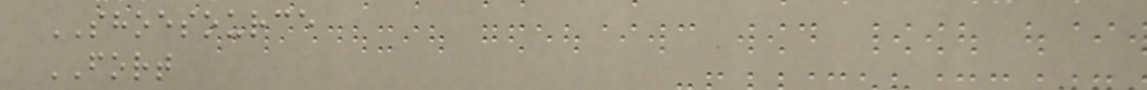SHOESOURCE
FORT
